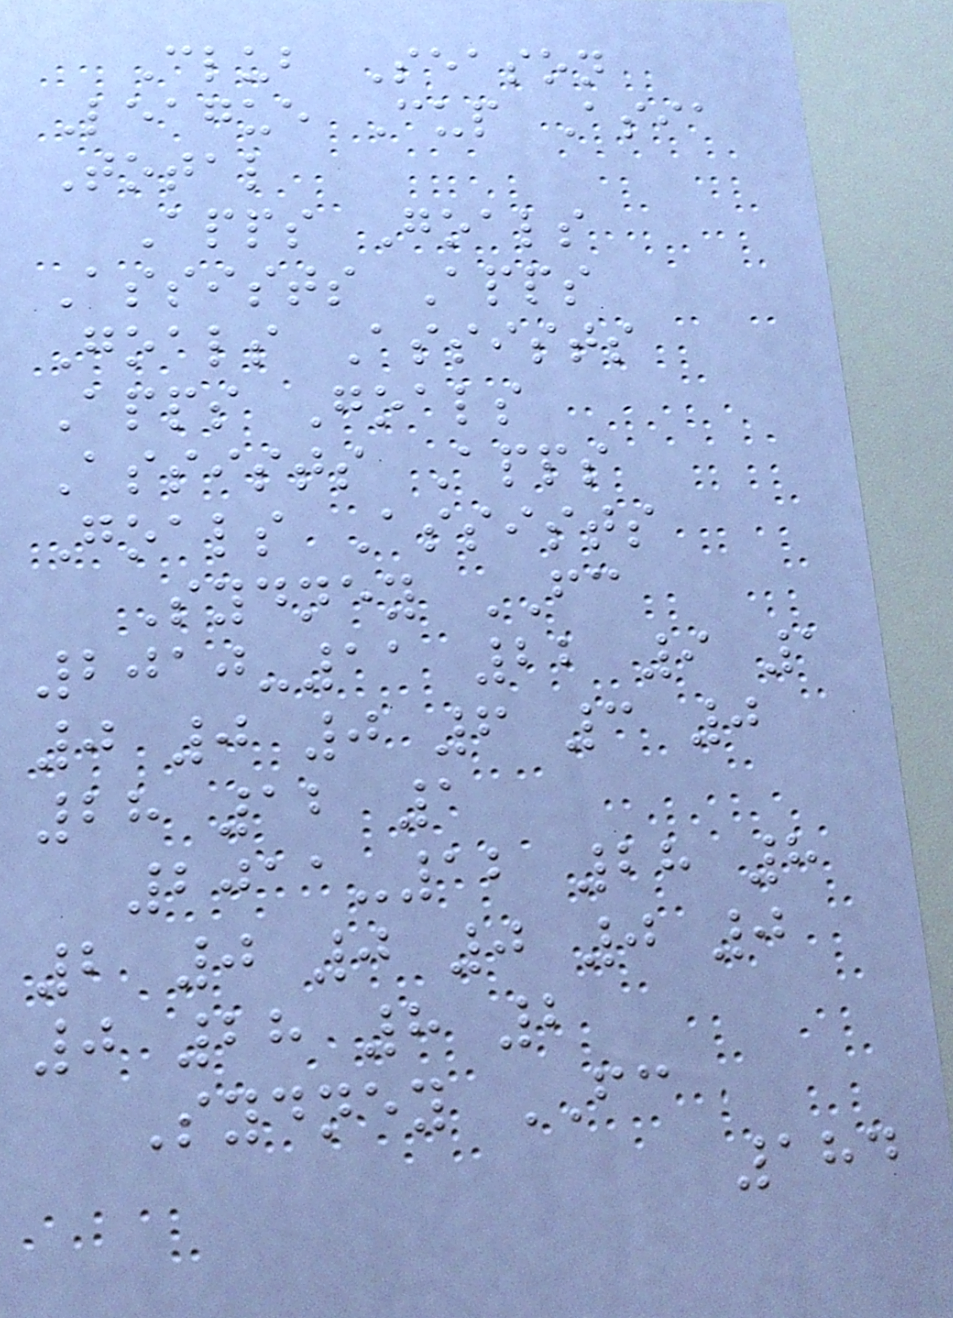Club Season
League Cup Asia
Total
Apps Goals
Assists Apps
Goals Assists
Apps Goals
Assists Apps
Goals Assists
Sydney FC
2010-11 22 9 1
0 0 0 6 3 0
28 12 1
2011-12 28 8
2 0 0 0 0 0
0 28 8 2
Sydney FC
184
